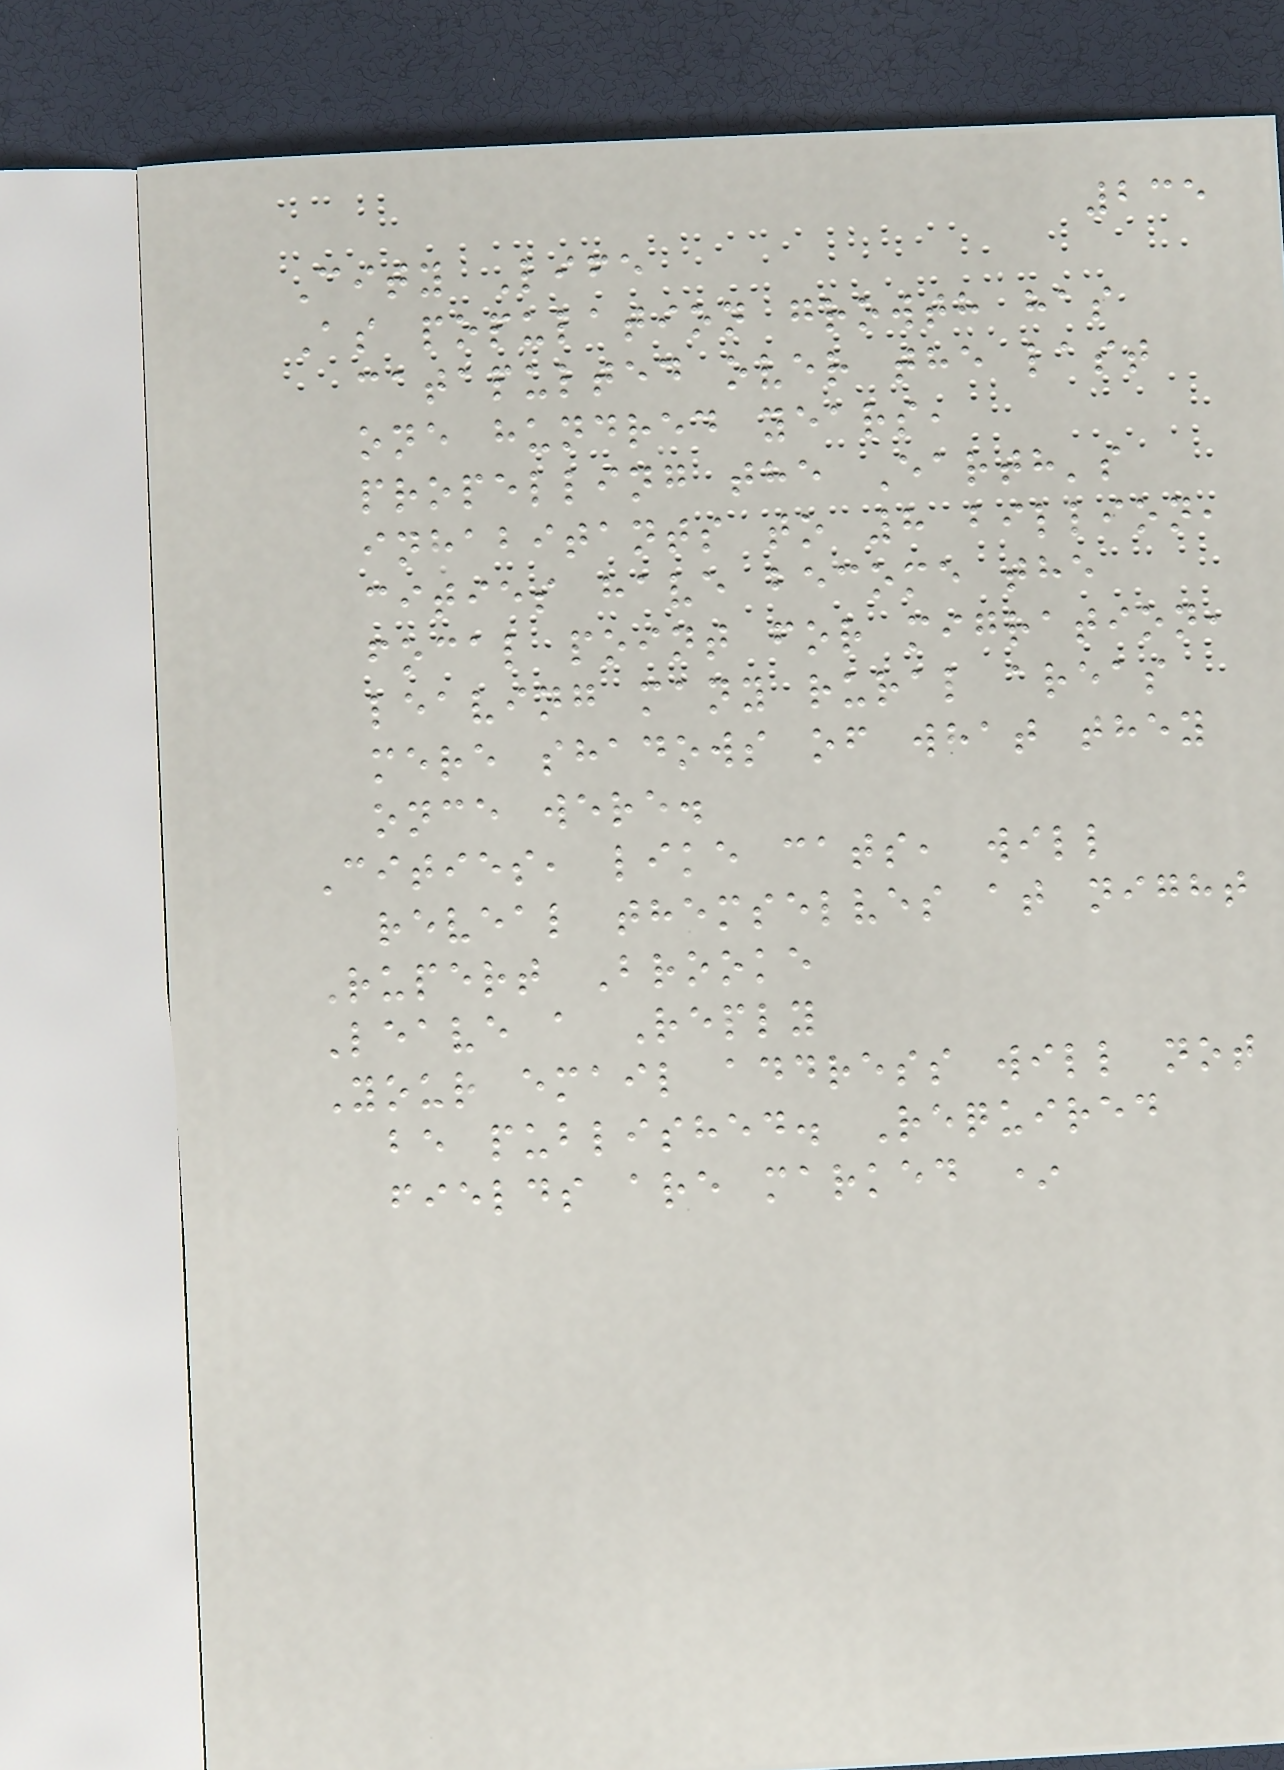235
City Life
As population growth has
catapulted over the last
one hundred years,
propelling the Earth's
inhabitants to 8 billion,
cities have become the
focal point for migration,
leaving many rural areas
mere shadows of what they
once were.
Cities, like cats, will
reveal themselves at night
Rupert Brooke
Leave a Reply
Your email address will not
be published. Required
fields are marked *
